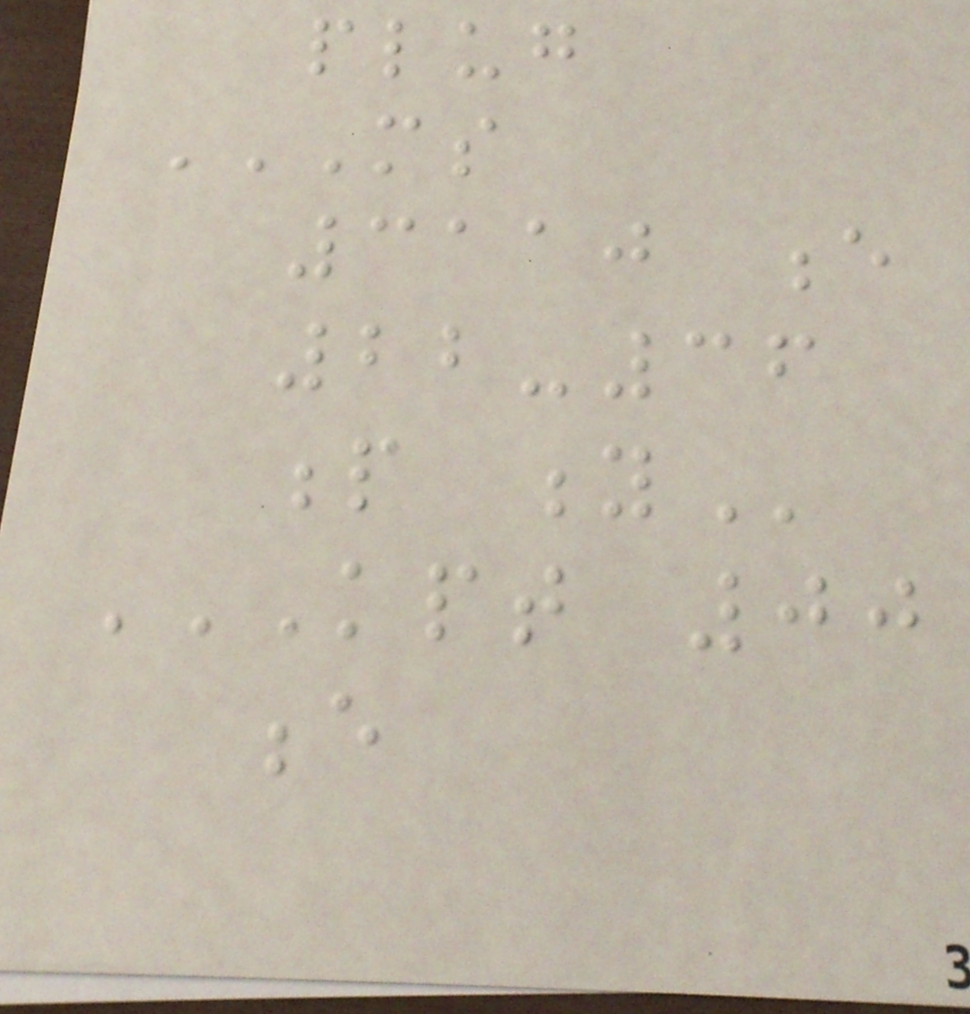plug
MS
3110 E
22-36
P Y
KPT 00
E
